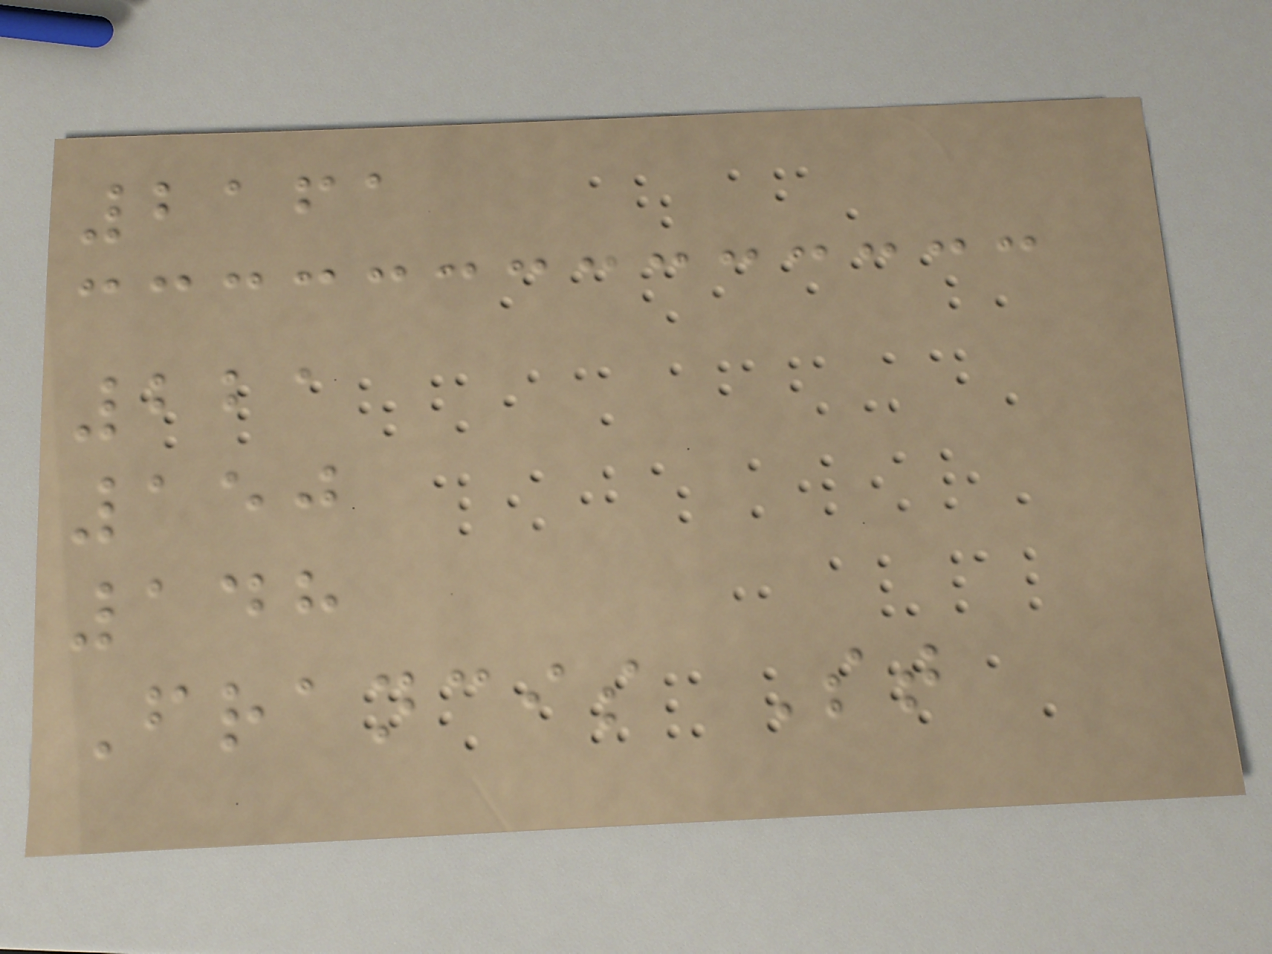2161
221
150
148
Francis St
